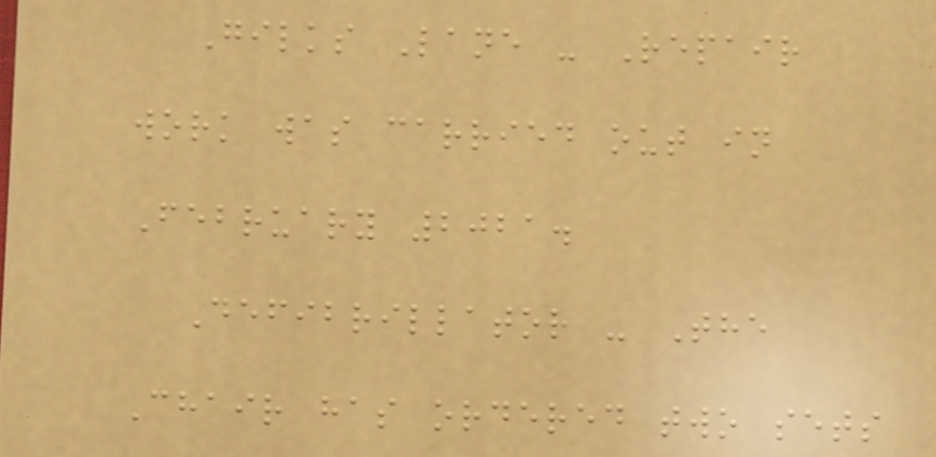Gilks Lane - Repair
work was carried out in
February 2021.
Defibrillator - The
Chair has ordered two sets
